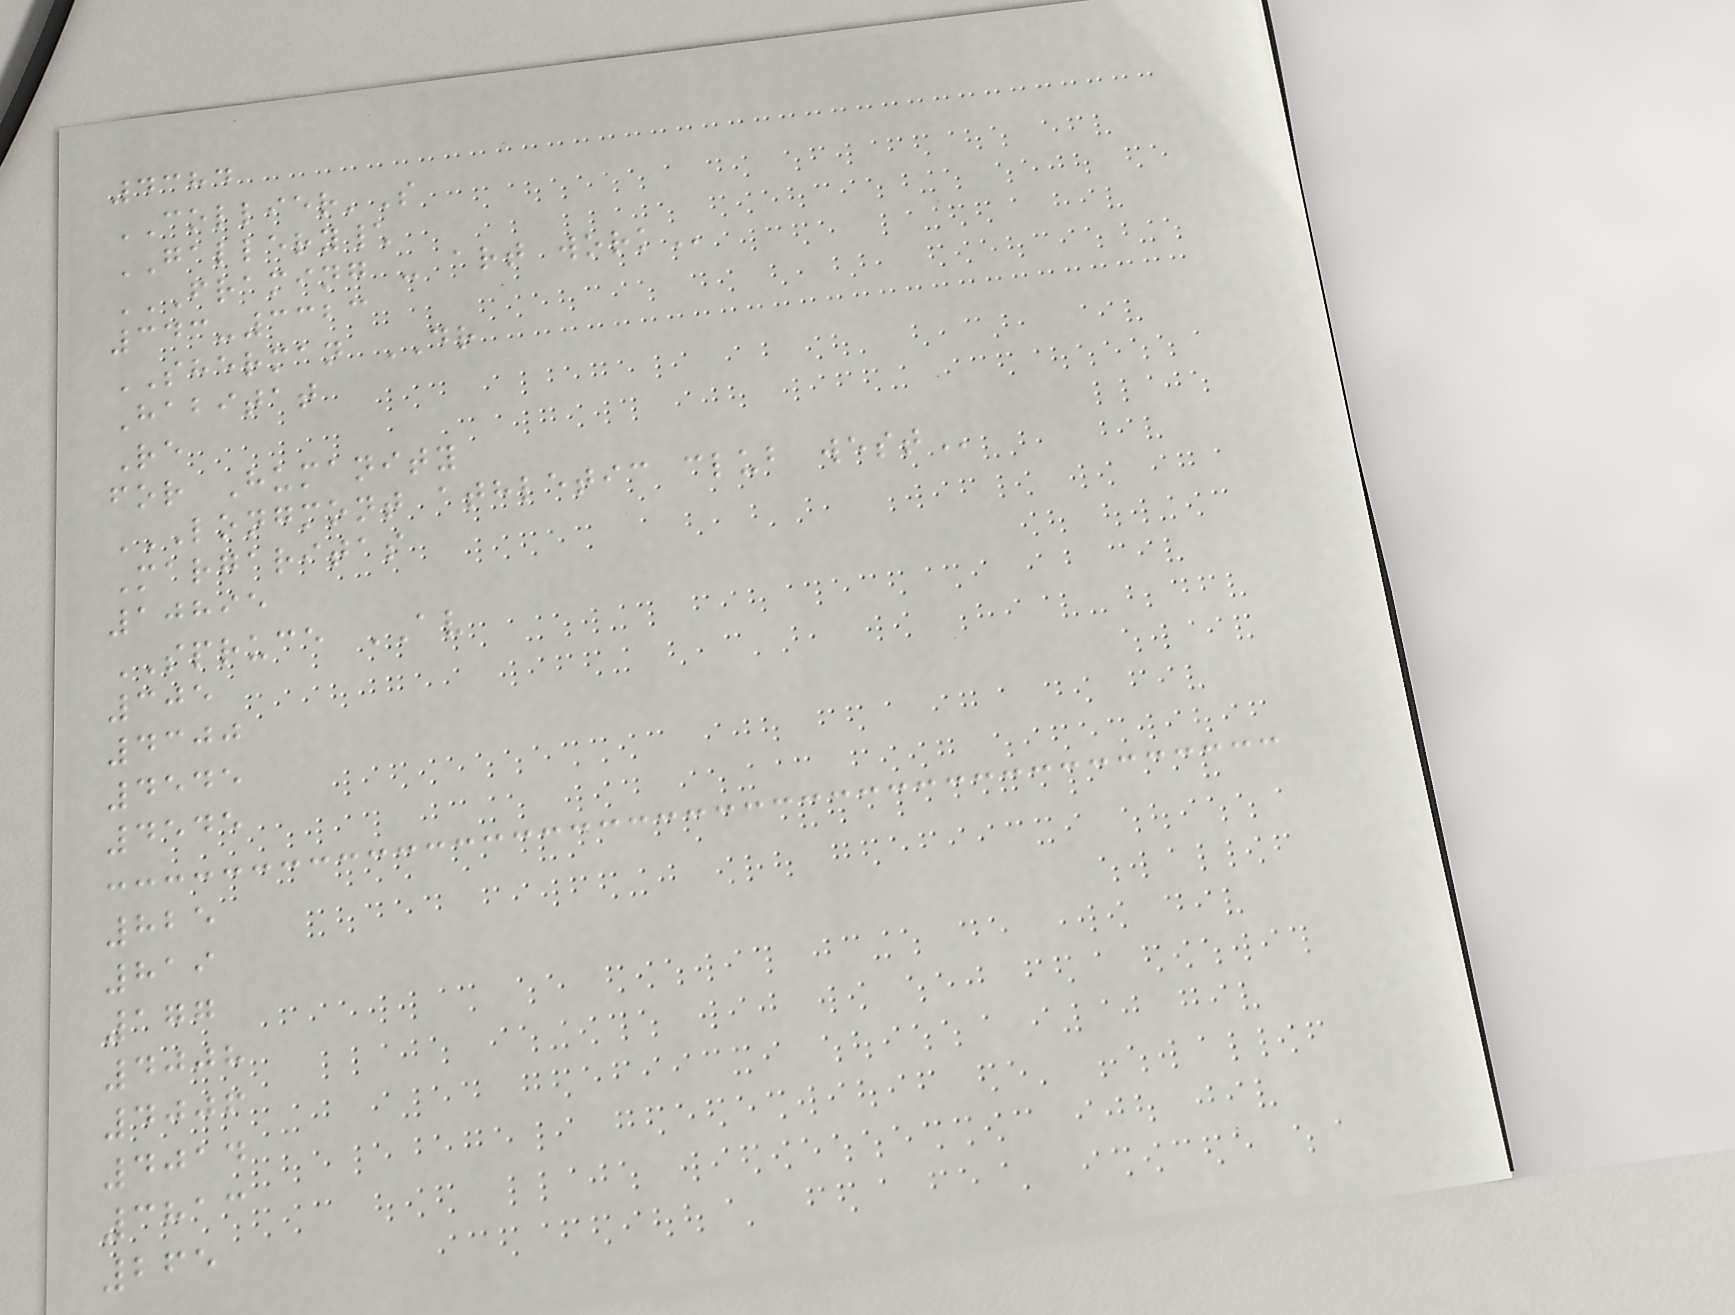4384
COLLIER'S
GALLERY\
FRAMING - ART WORK
343-3323
SHERMAN DR
Habitat
Re
for Humanity
LONGMONT ATHLETIC CLUB WEST
Margaritas
10895
SPRUCE AV
305
4300
4545
4545
825
819
177
4008
4006
4014
3813
265
